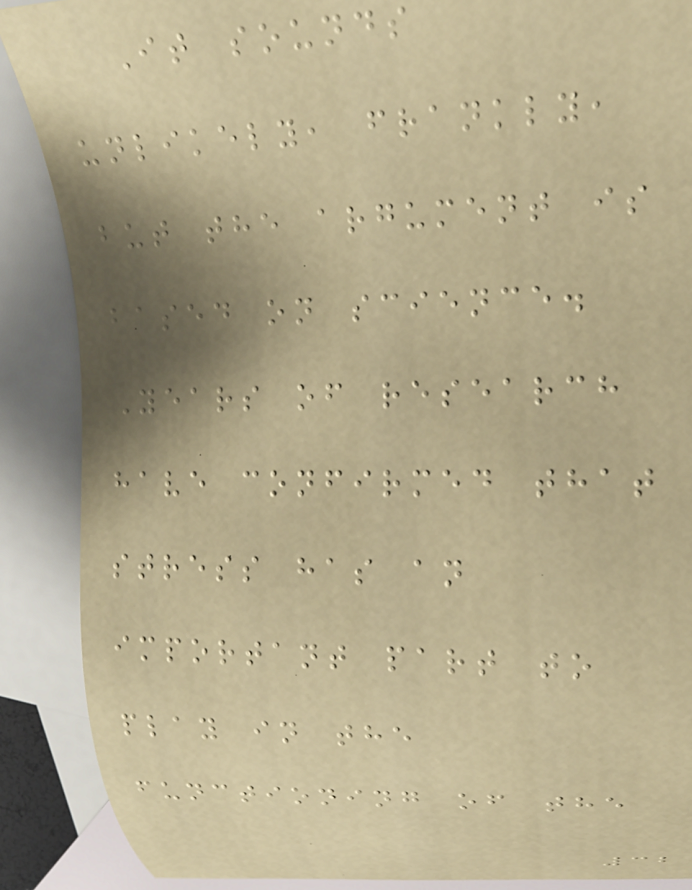It sounds
unlikely, frankly,
but the argument is
based on science.
Years of research
have confirmed that
stress has an
important part to
play in the
functioning of the
32
